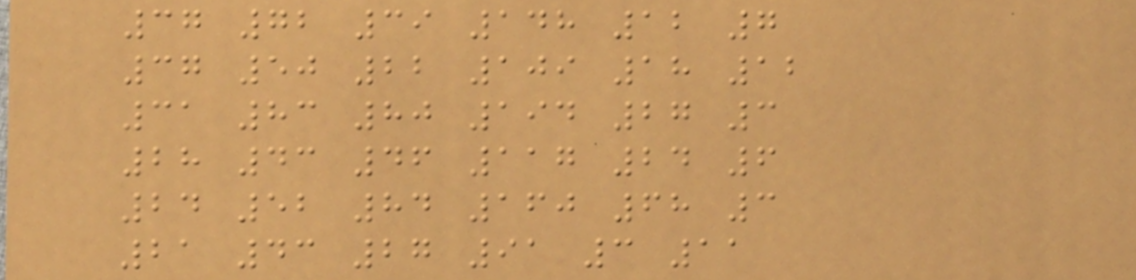37 72 39 148 12 7
37 50 22 109 18 12
31 83 80 194 27 3
28 43 46 117 24 6
24 52 84 160 68 3
21 43 27 91 3 11
